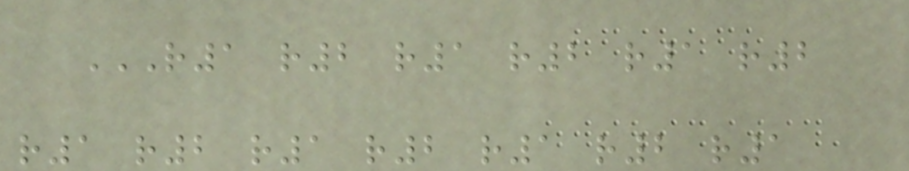R1 R2 R1 R2 R1 R2
R1 R2 R1 R2 R1 R2 R1
